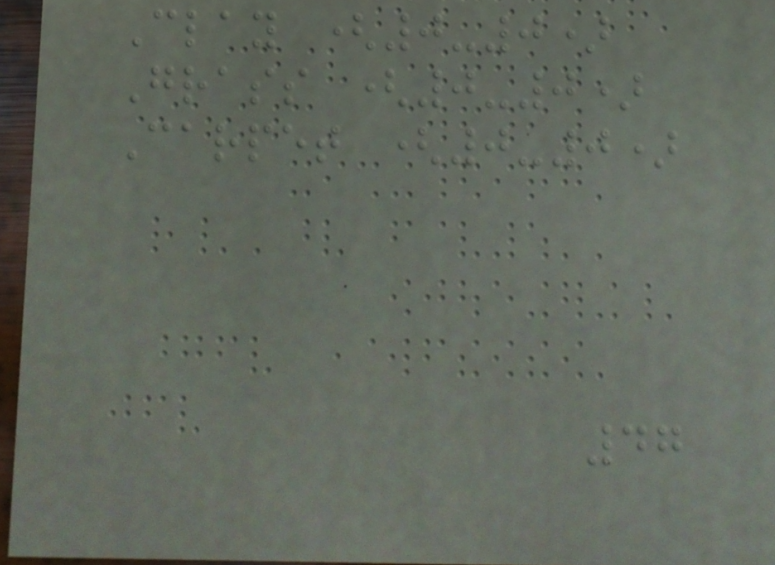Clay (0-0)
Grass (0-0)
Carpet (0-0)
47
